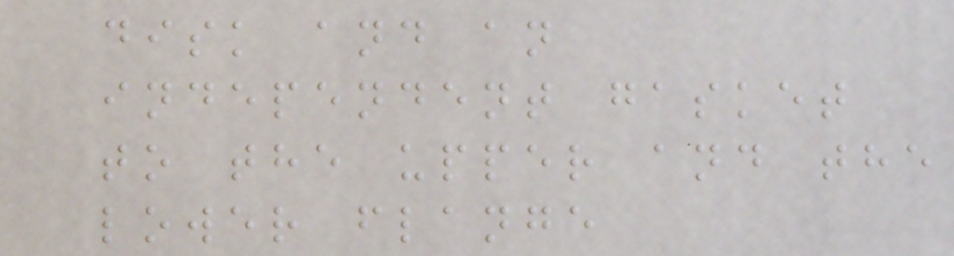disk and an
independent gasket
to the upper and the
lower flange
